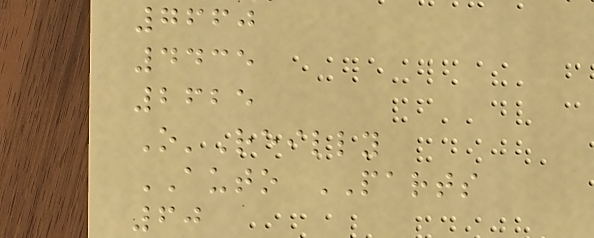7660
4435
2625
O'Reilly
AUTO PARTS
60
